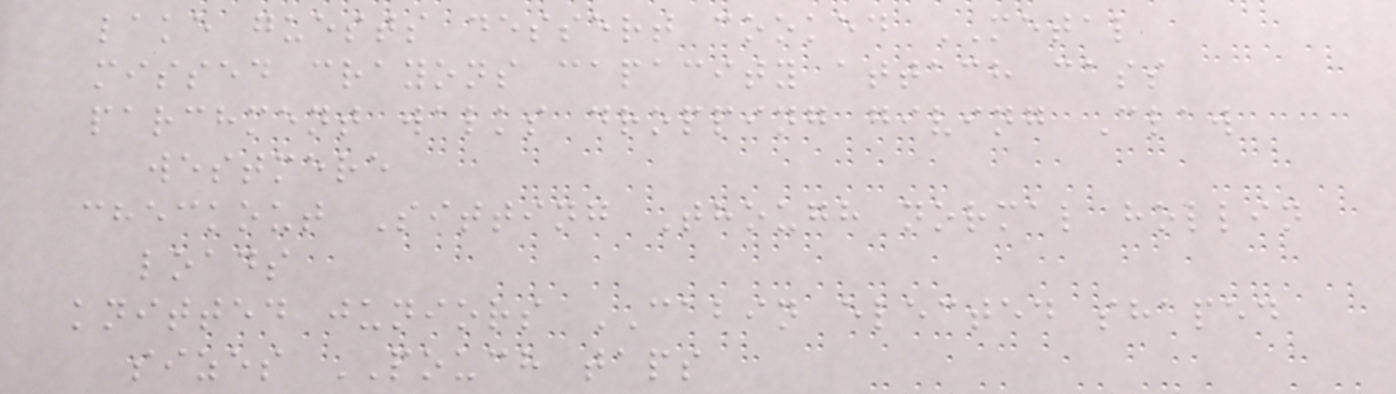lake guests dessert cooked METAL
missed crayons capacity attach cass
parchment walks dropping giving Claw
westmere
checkout Sitting Though normal hollin
loads
knitted juniors CABIN elected shaped
sizes POUCH taps
